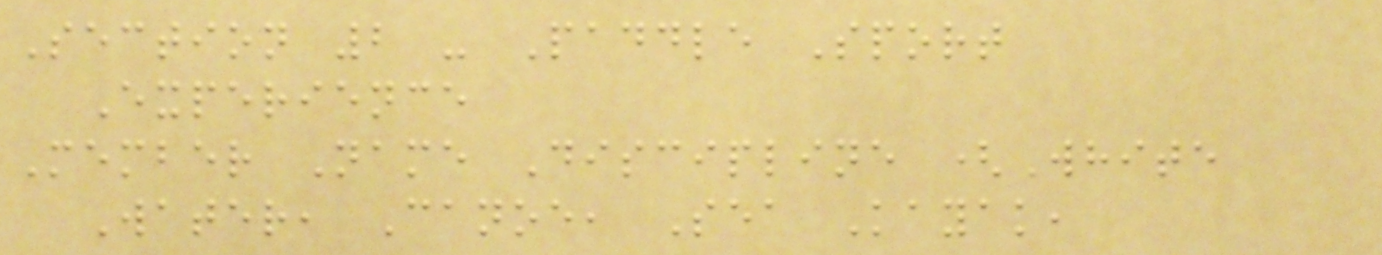Section 2 - Paddle Sport
Experience
Member Name Discipline (White
Water, Canoe, Sea Kayak,
